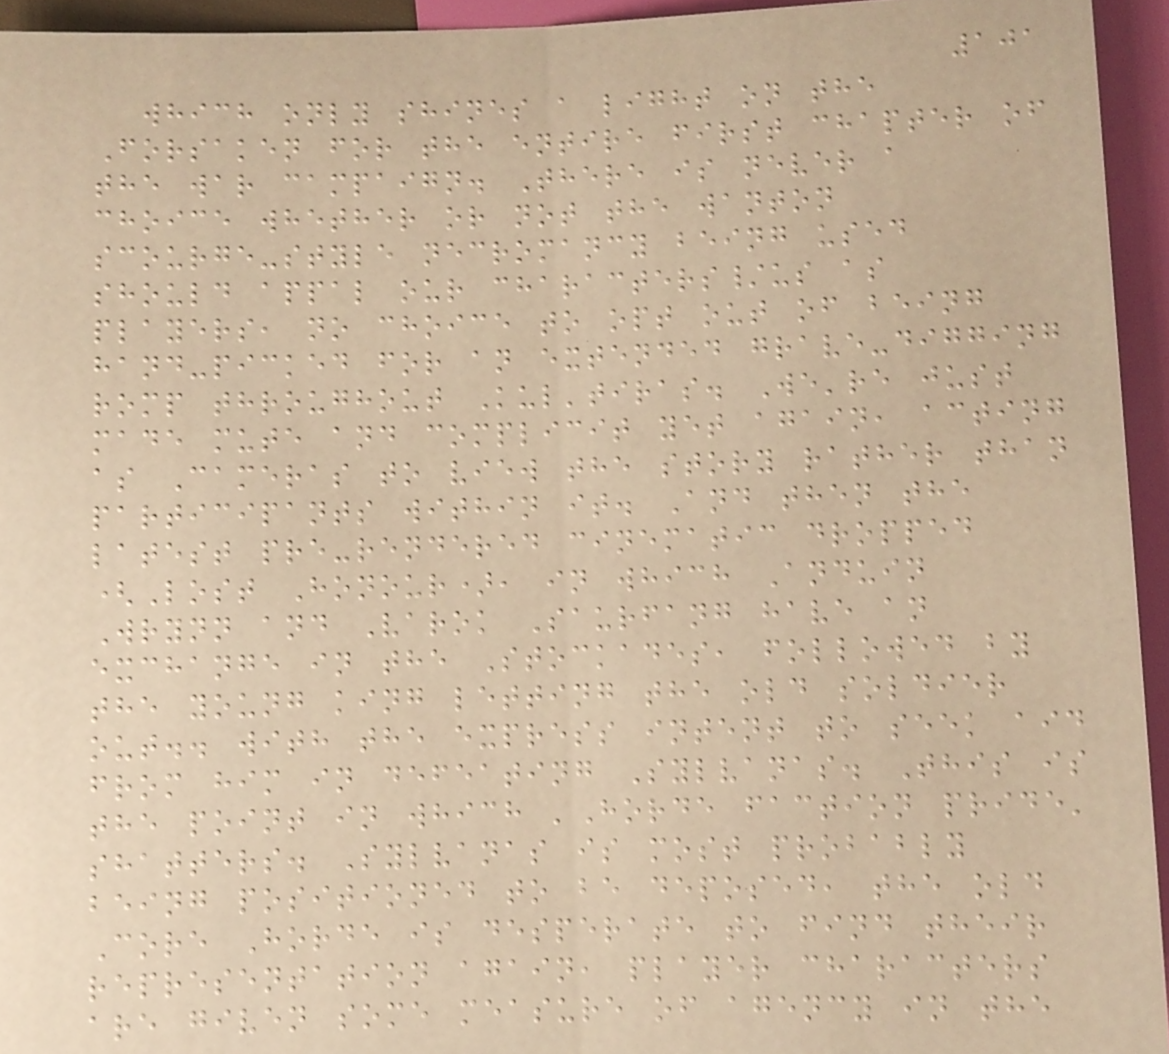101
which only shines a light on the
Forsaken for the entire first chapter of
the war campaign. There is never a
choice whether or not the wanton
scourge-style necromancy being used
should appal our characters/us as
players, no choice to opt out of being
hand-picked for an extended grave-digging
romp throughout Kul'tiras. We're just
made mute and complicit yet again, acting
as Cameras to view the story rather than
participants within it. And then the
latest pre-rendered cinematic dropped
(Lost Honour), in which Anduin
Wrynn and Varok Saurfang have an
exchange in the Stockades, followed by
the young king letting the old soldier
out.. with the express intent to seek aid
from him in defeating Sylvanas. This is
the point in which 'Horde faction pride'
shatters. Sylvanas is most probably
being positioned to be deposed, the old
Core Horde is desperate to find their
representation again, player characters
are given some measure of agency in the
